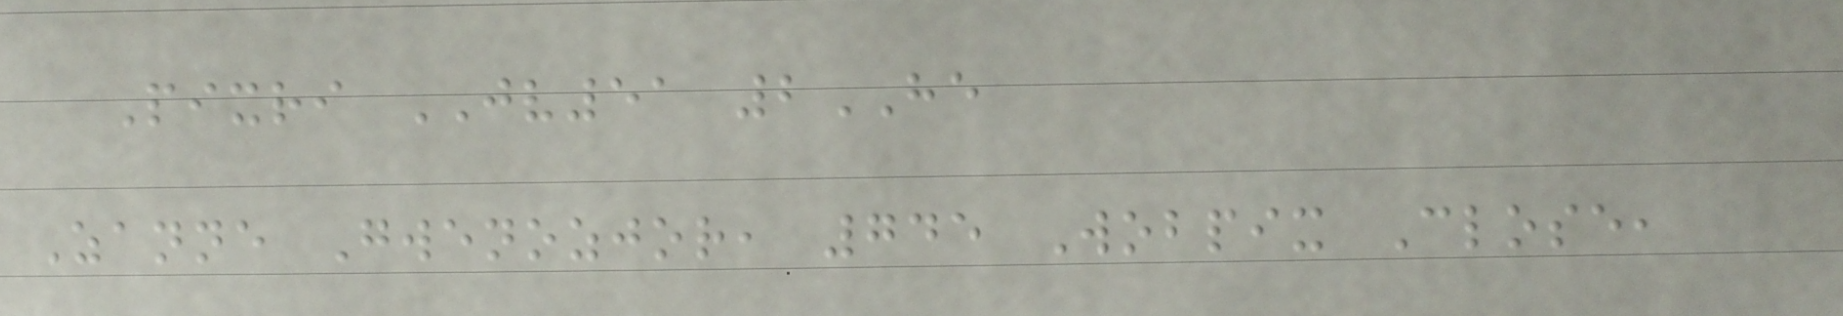Pixri JV51 2HE
Zanne Gwenozjor, 745 Wobpix Close,
